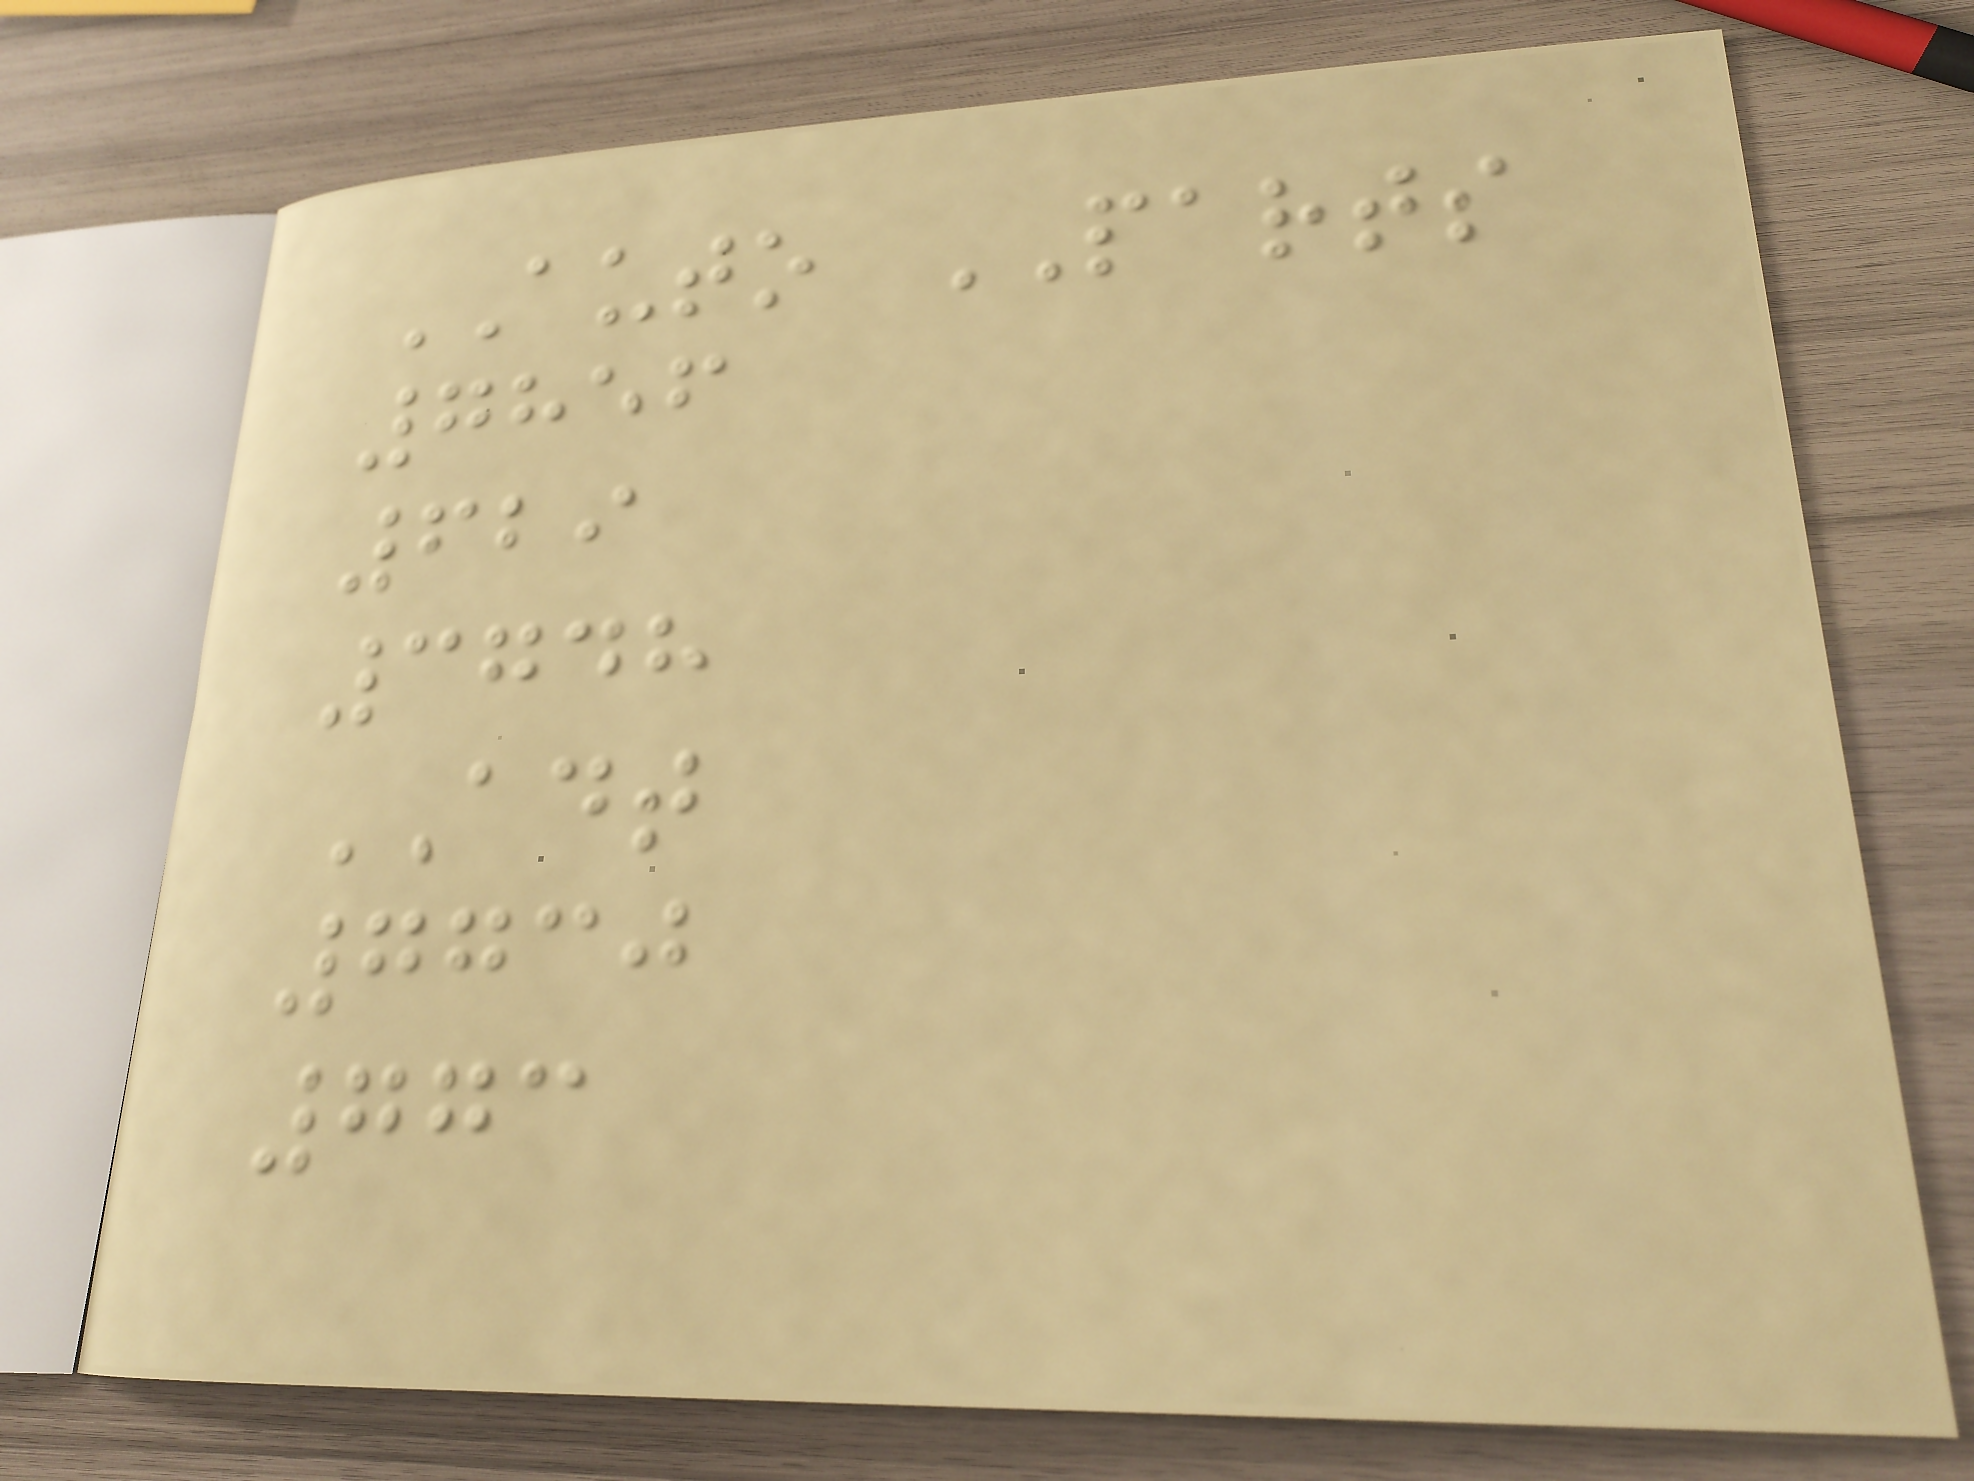AUTO PARTS
7856
629
3748
ADT
7730
773
